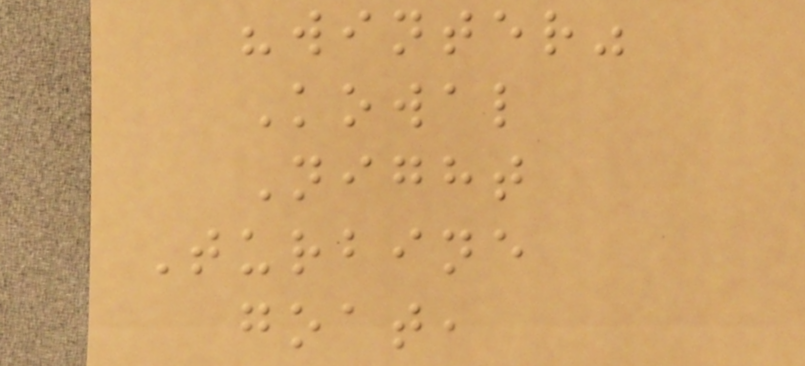"winter"
Kowal
Night
Turbine
goat,
